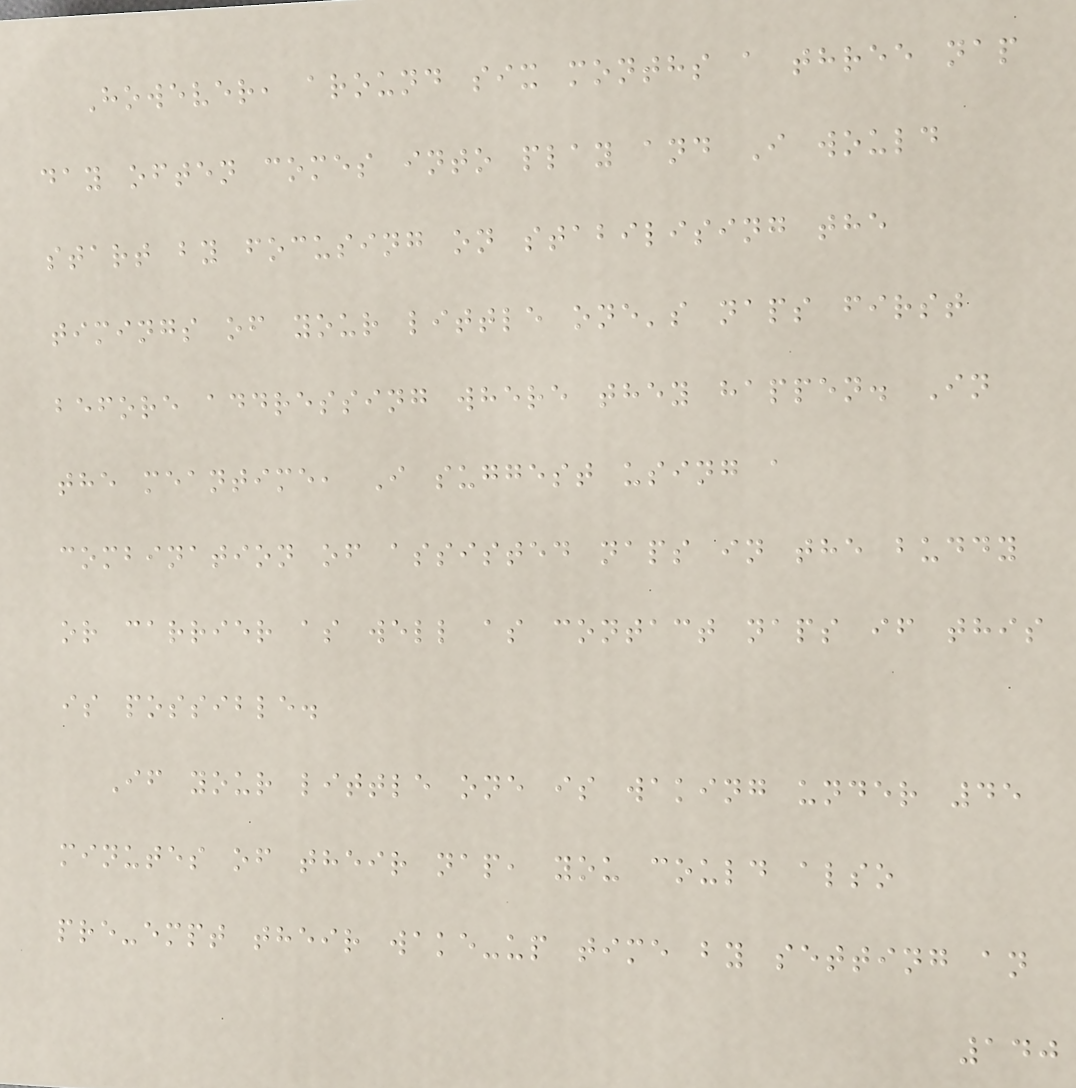However, around six months a three nap
day often comes into play and I would
start by focusing on stabilising the
timings of your little one's naps first
before addressing where they happen. In
the meantime, I suggest using a
combination of assisted naps in the buddy
or carrier as well as contact naps if this
is possible.
If your little one is waking under 45
minutes of their nap, you could also
pre-empt their wake-up time by setting an
140
